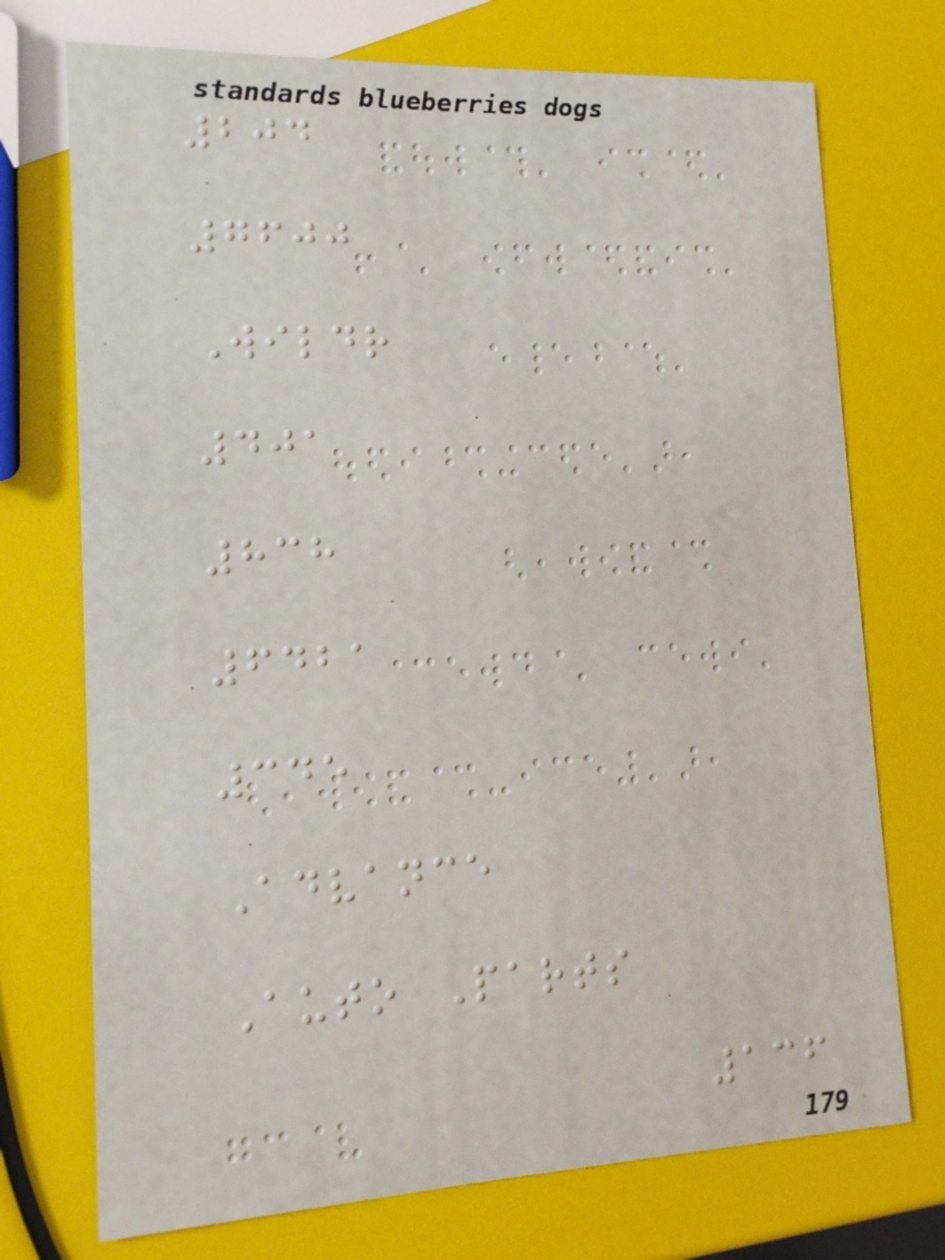204
7600
Wildr
401
838
6421
345
Advance
Auto Parts
136
